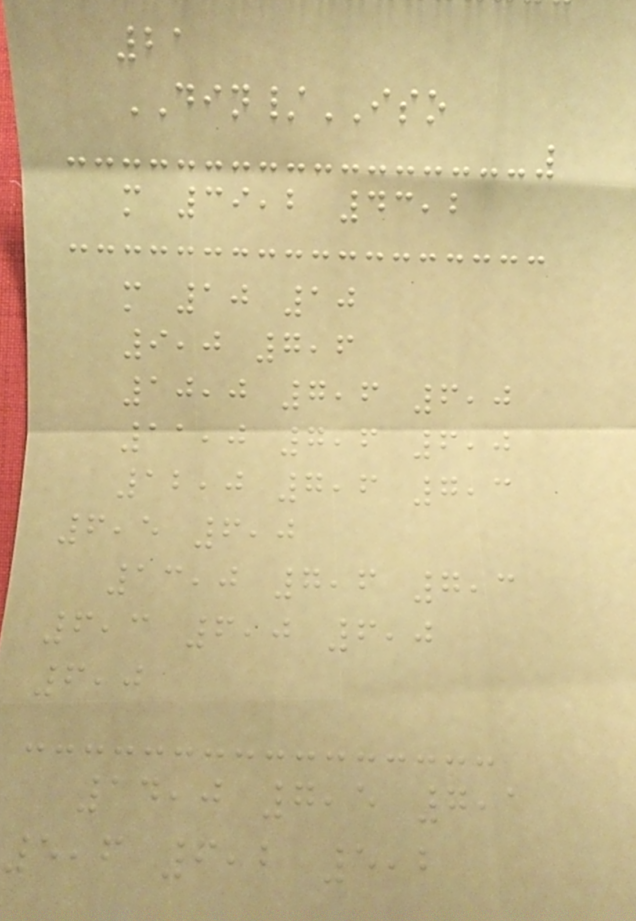21
DIN/ISO
m 39,2 43,2
m 10 10
9,0 7,6
10,0 7,6 6,0
11,0 7,6 6,0
12,0 7,6 7,3
6,5 6,0
13,0 7,6 7,3
6,3 6,0 6,0
6,0
14,0 7,5 7,1
5,6 6,2 5,2
